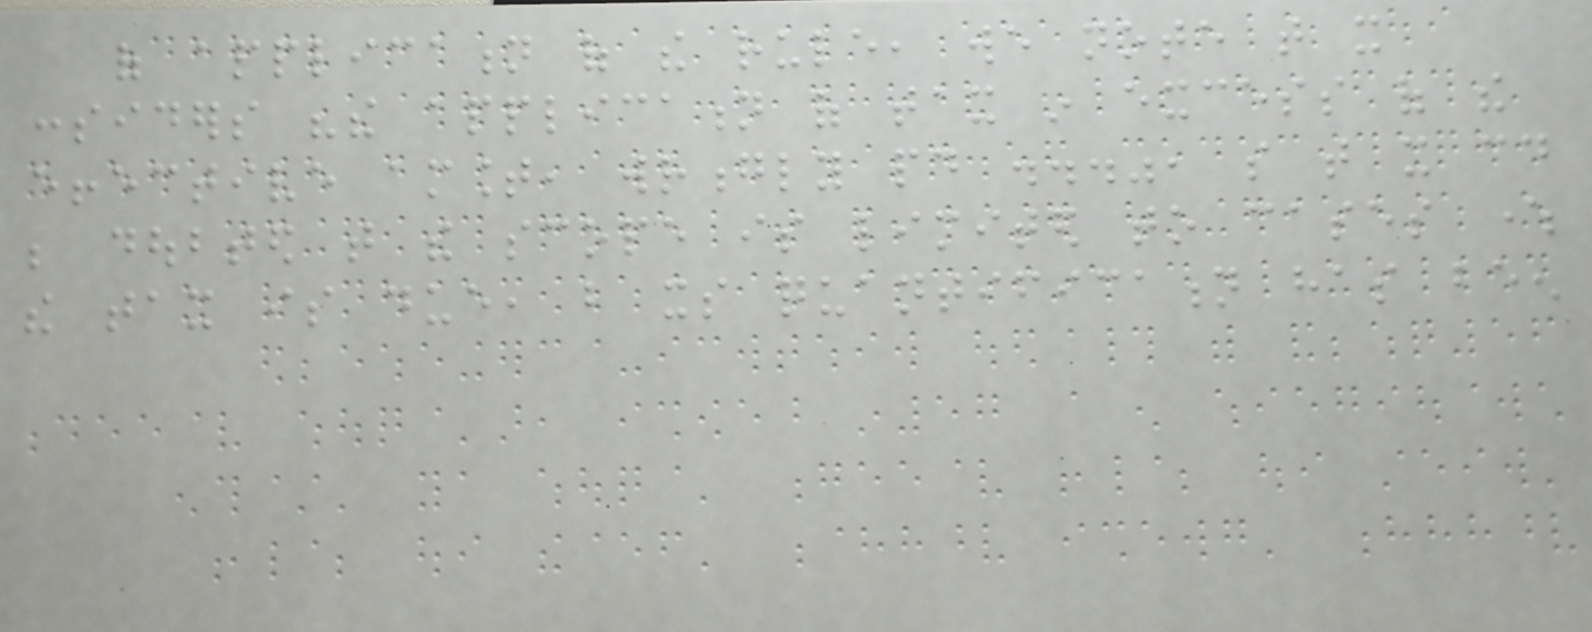of application of the rule, we note that it
considers "the application of tax in excess of the
effective amount, wrongly paid ...", so that it could
be doubted that the scope is limited to cases where
the tax is due, but its quantification has been
